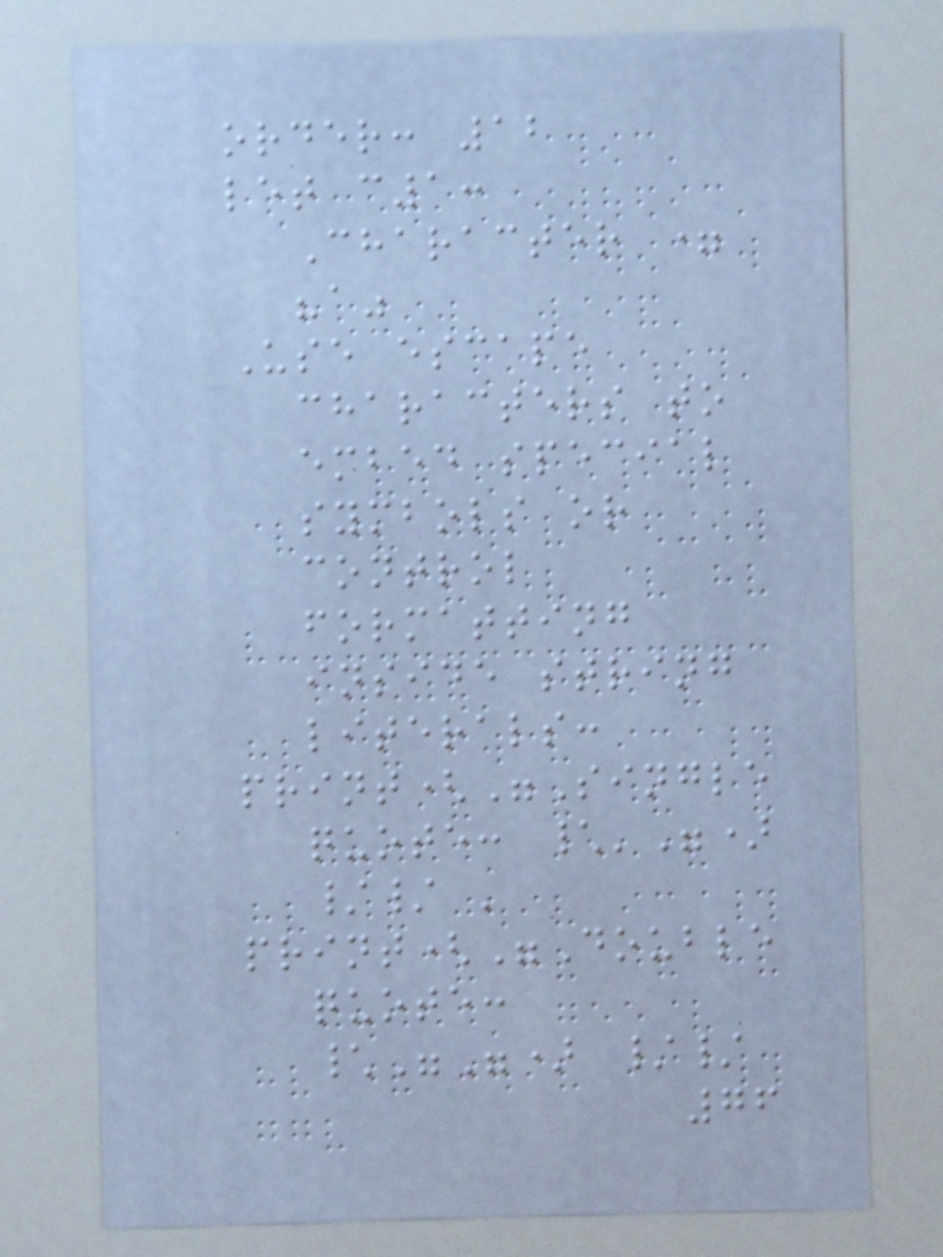order: 12
let c1:
Character =
"a"
Use escape
characters to
embed special
symbols or
control
formatting
inside string
literals:
print("Single
quote: \'")
// '
print("Double
quote:
\"") //
76
